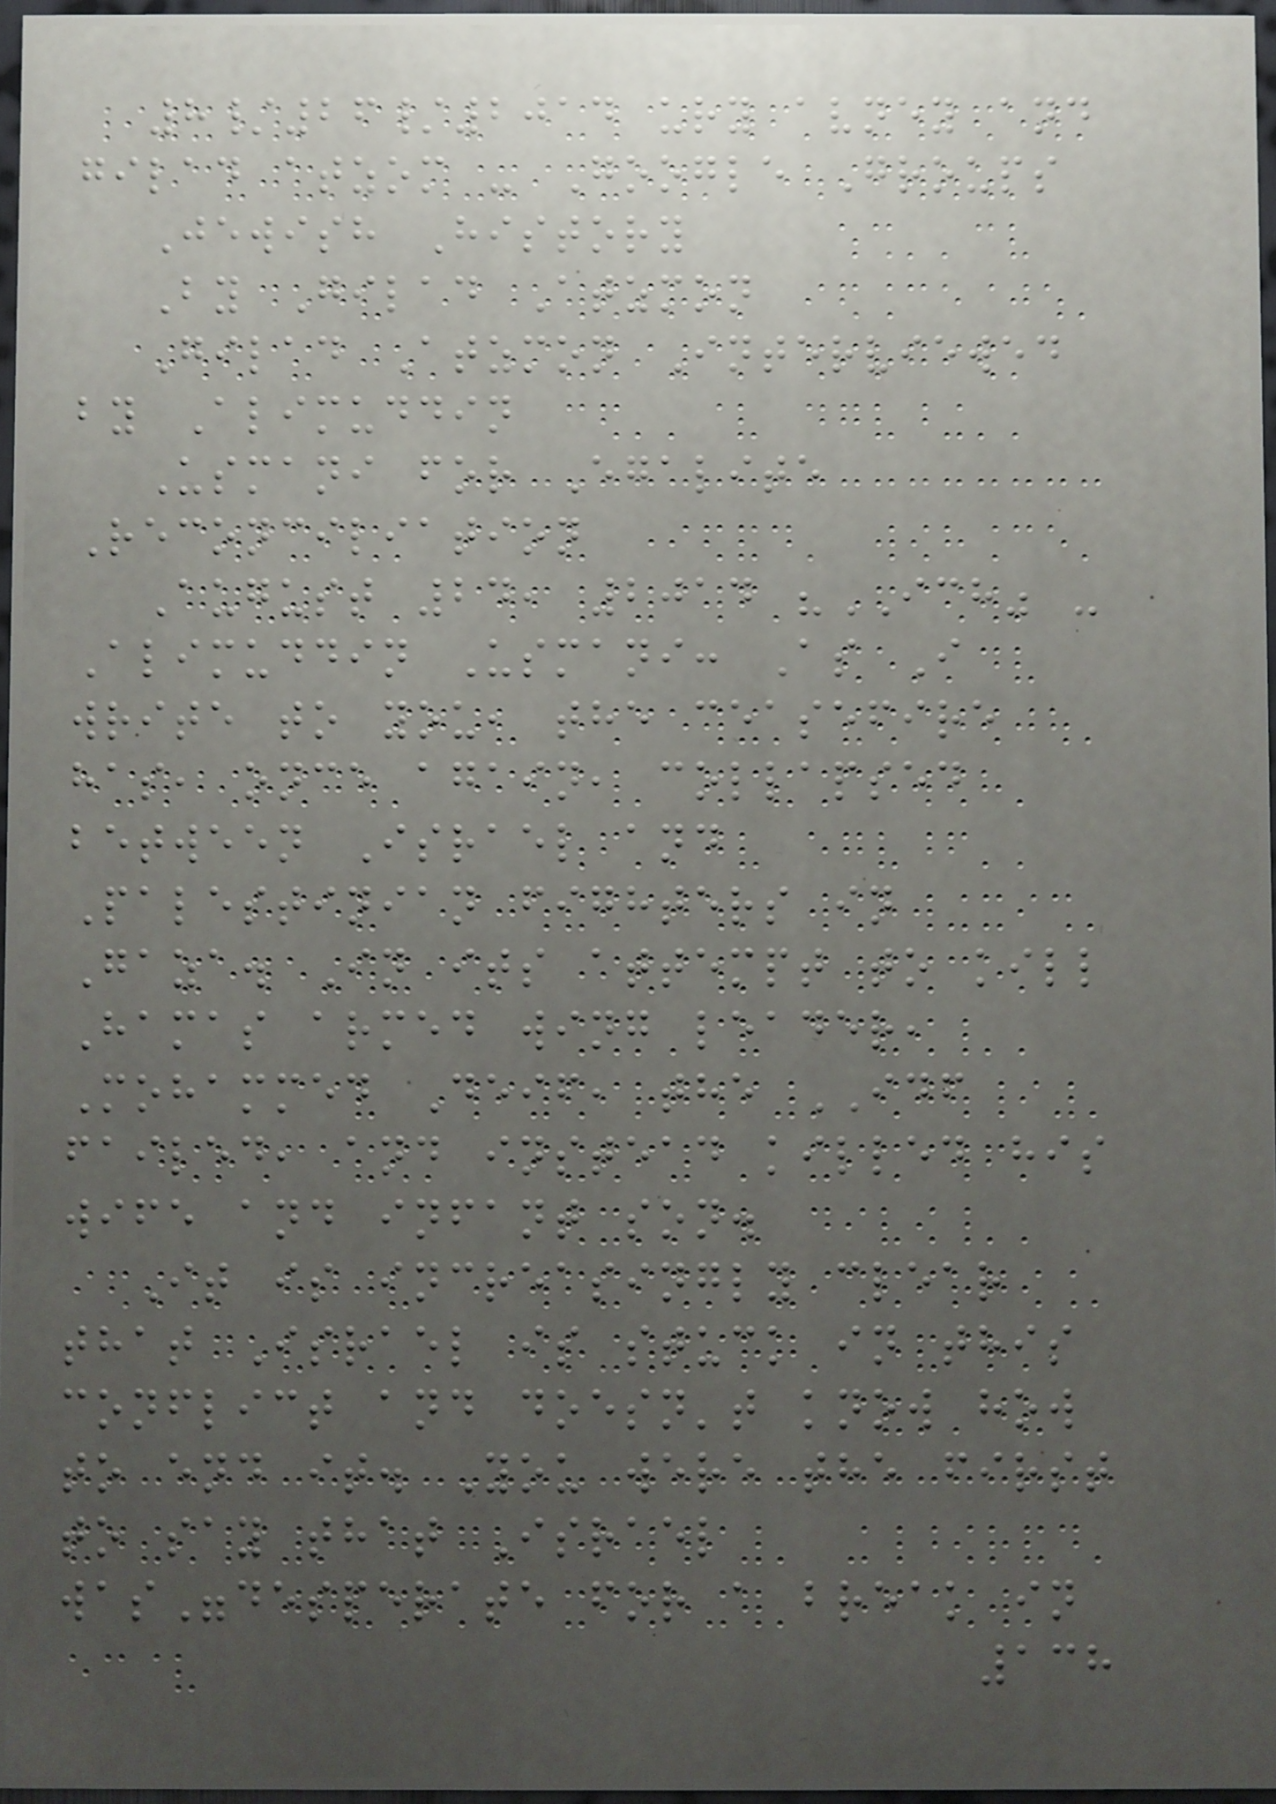8/26/2014 ury avney and
gilad atzom - Google Groups
Jewish History
By Gilad Atzmon
Gilad Atzmon Interviewed
by Alimuddin
Usmani for Egalite
Reconciliation
August 24, 2014 "ICH" -
Alimuddin Usmani: As I
write to you, the ceasefire
has, once again, collapsed
between Israel and
Palestinian fighters in
Gaza. In its attempt to kill
Hamas armed wing leader,
Mohammed Deif, the IDF
failed, and instead killed his
wife and infant son.
It is increasingly clear
that Israel is stuck in this
conflict and doesn't know how
to end it. You were the first
to say that Israel
was"desperate for a break in
138
